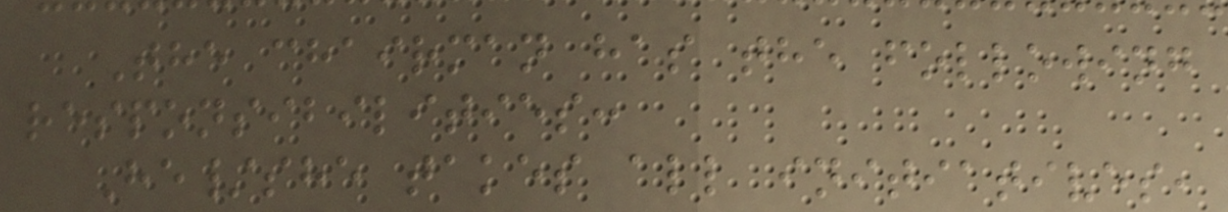The chairman has the following
responsibilities:
He/she takes all initiatives,
